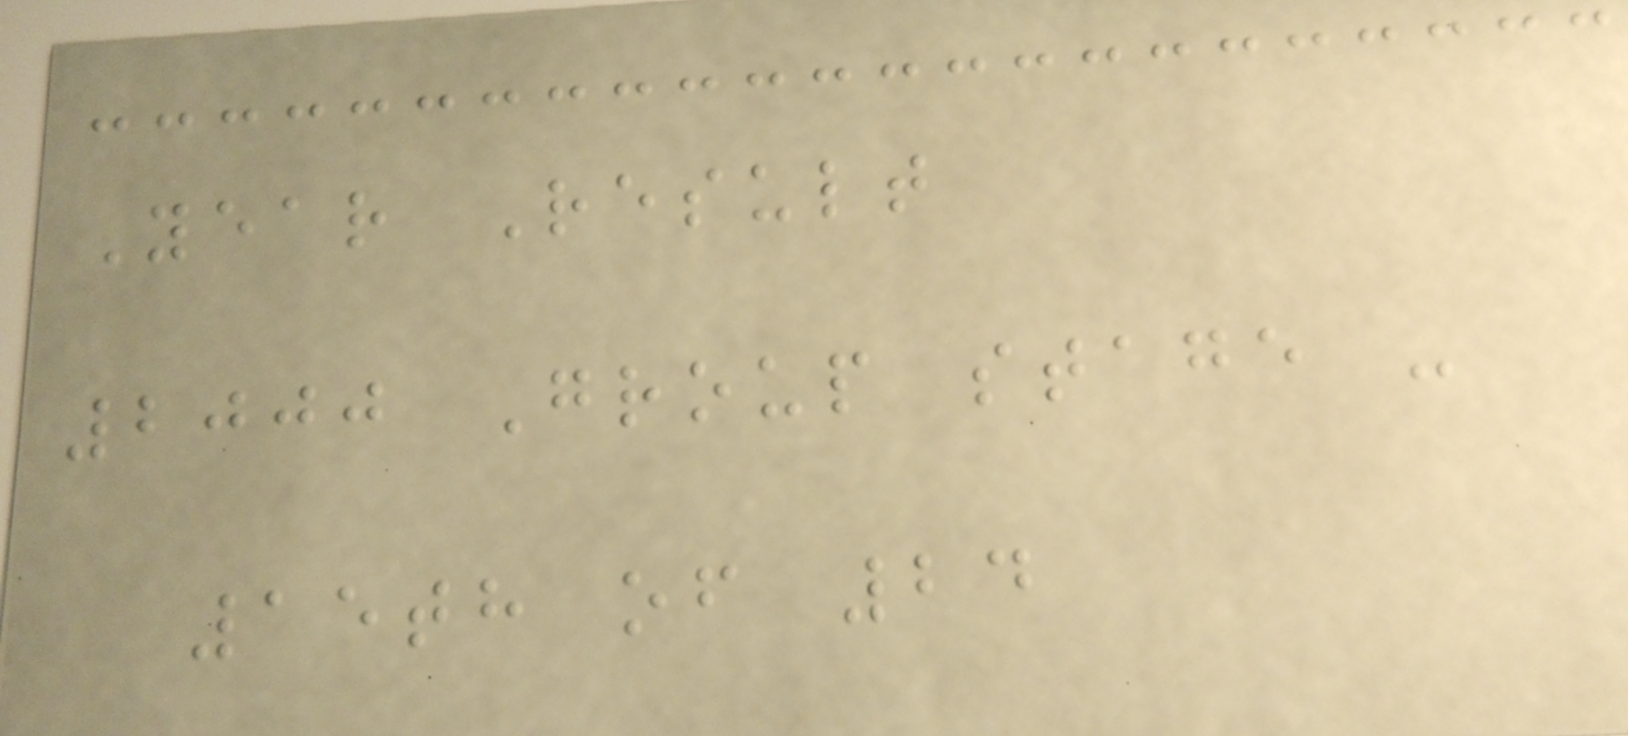Year Result
2000 Group stage -
15th of 24
